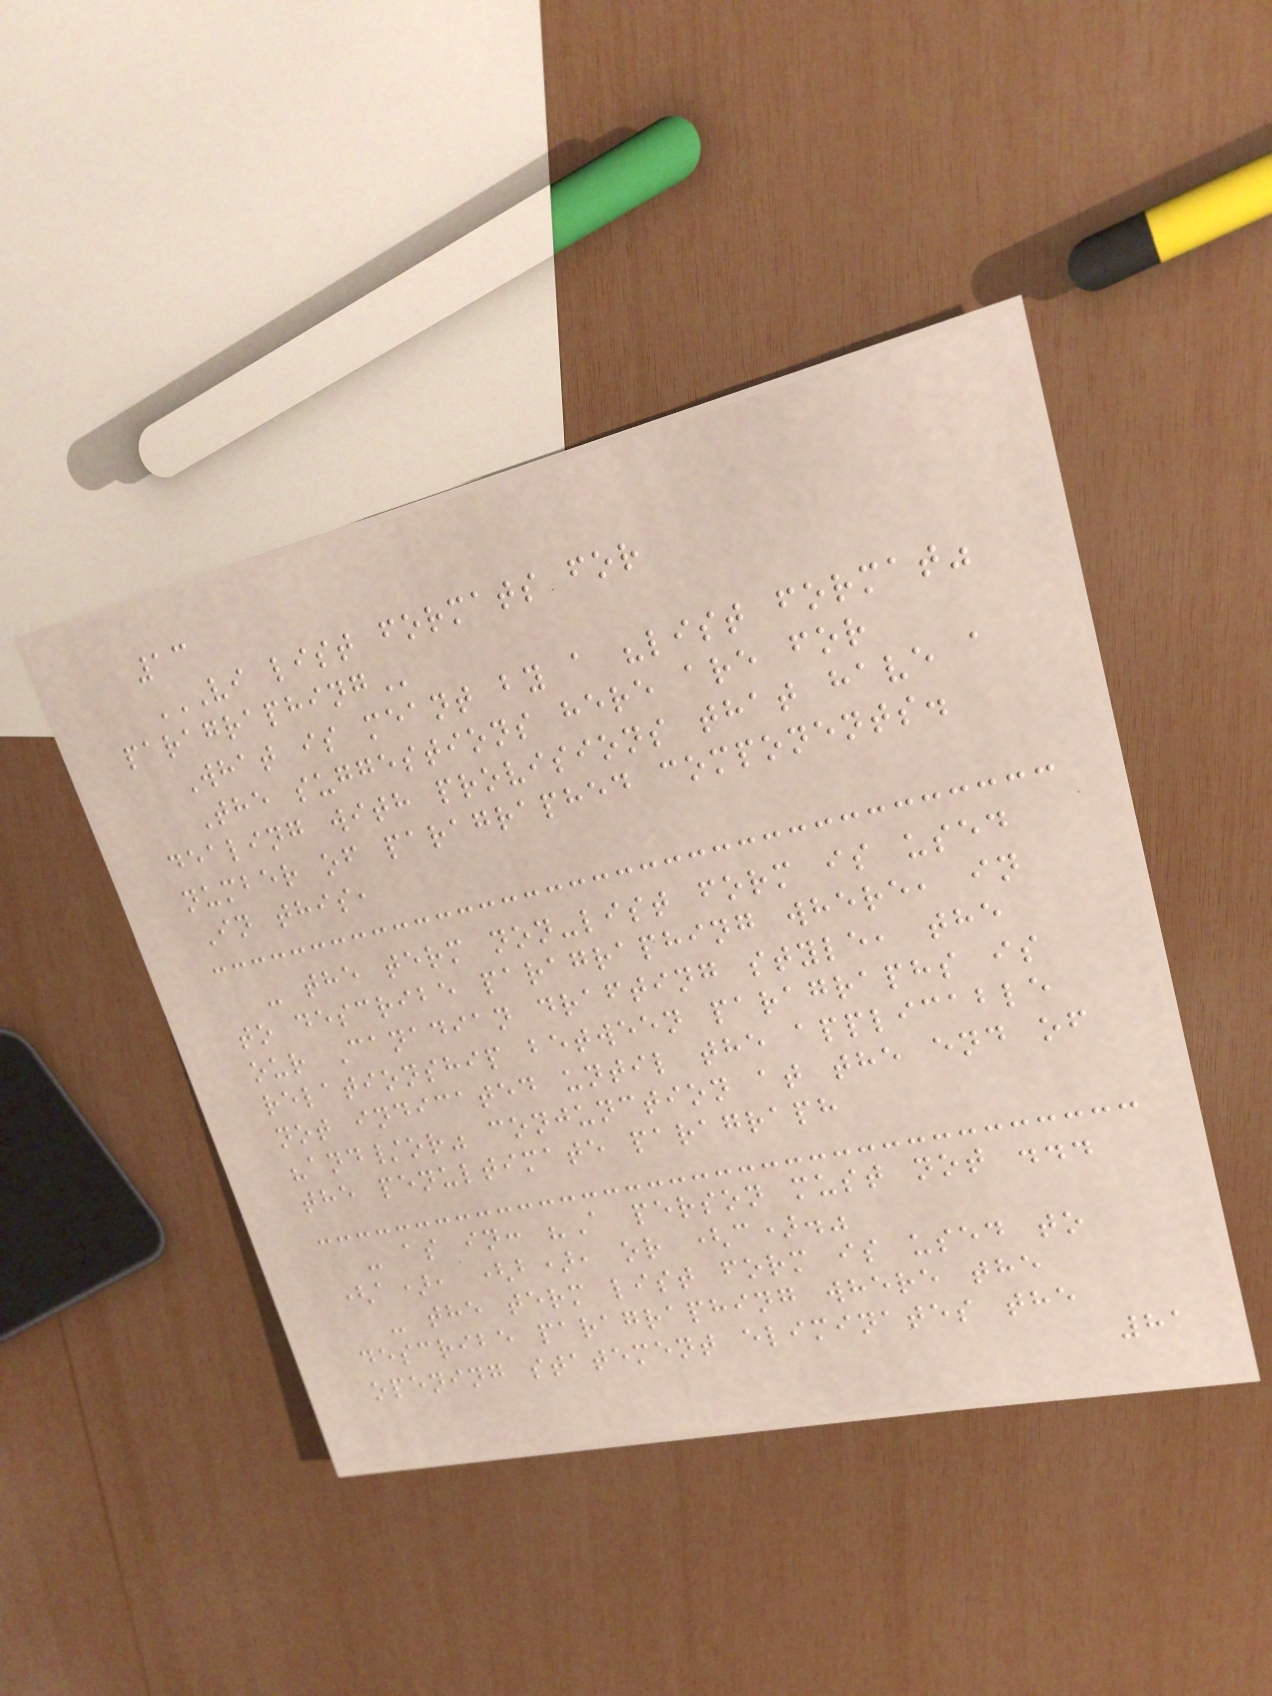13
VI LIST FORMATS FOR
PARAGRAPHING
What is meant by a "list format"
The suggestions here are for
dealing with provisions that have a
number of paragraphed components.
In this,
- the term non-list form is used
to describe paragraphing where, in
our Canadian drafting style, the
relationship between paragraphs is
not indicated until the applicable
"and/or" conjunction at the end of
the penultimate paragraph
- as in: "A person must not ...
(a), (b), or (c)."
- the term list form is used to
describe paragraphing where the
opening statement eliminates the
81
